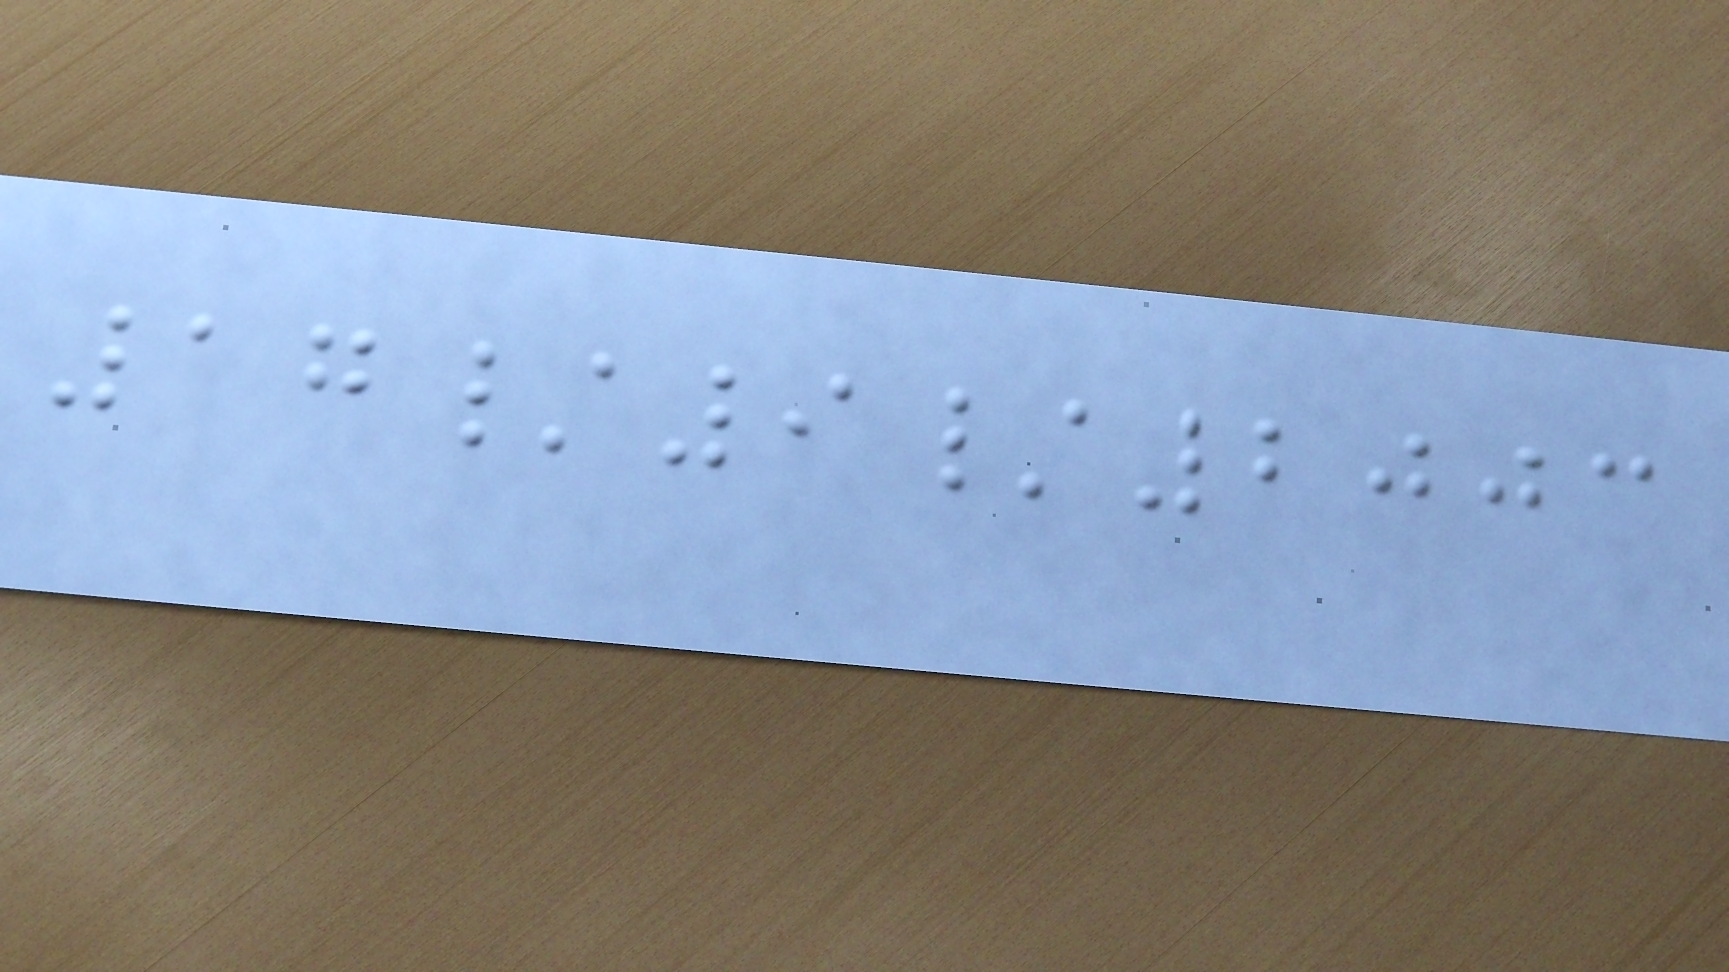17/9/2003
